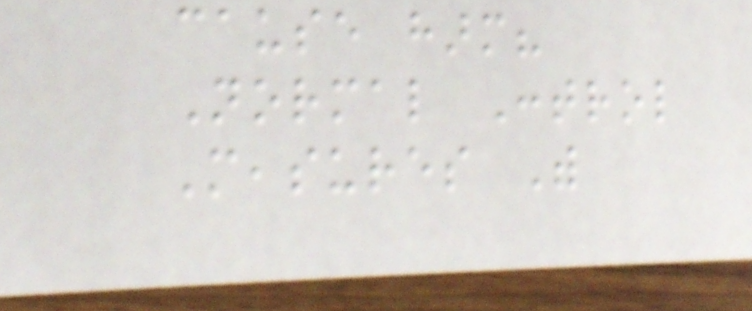cause harm?
Normal Control
Measures With
